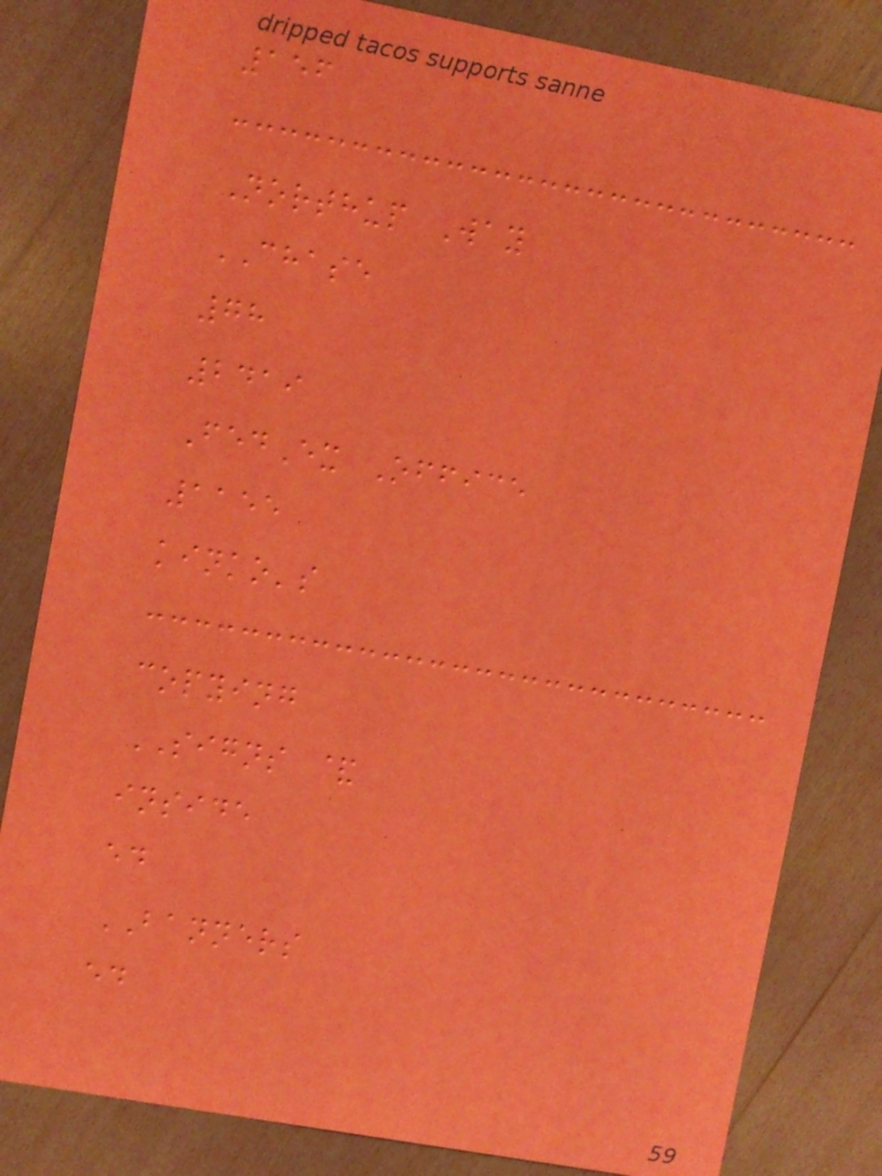156
Northup Way
CHASE
78
2419
FedEx Office
1155
kinko's
copying
SIGNS &
inside
ed
BANNERS
ed
